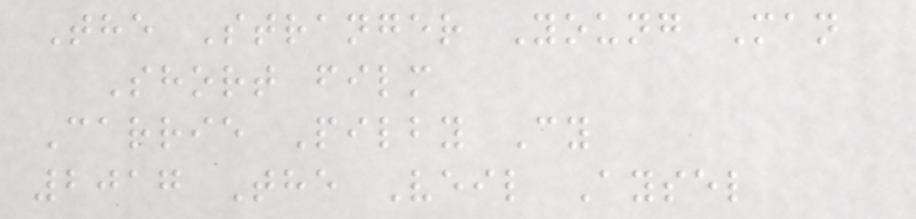The Stranger Young Man
Short film
Carrie Pilby Cy
2017 The Veil Aysel
